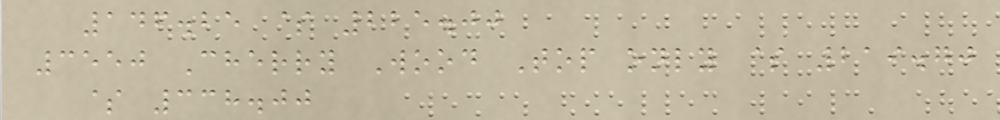146.25 $ 225.00
3550 Cherry Wood Top only $ 219.70
$ 338.00
